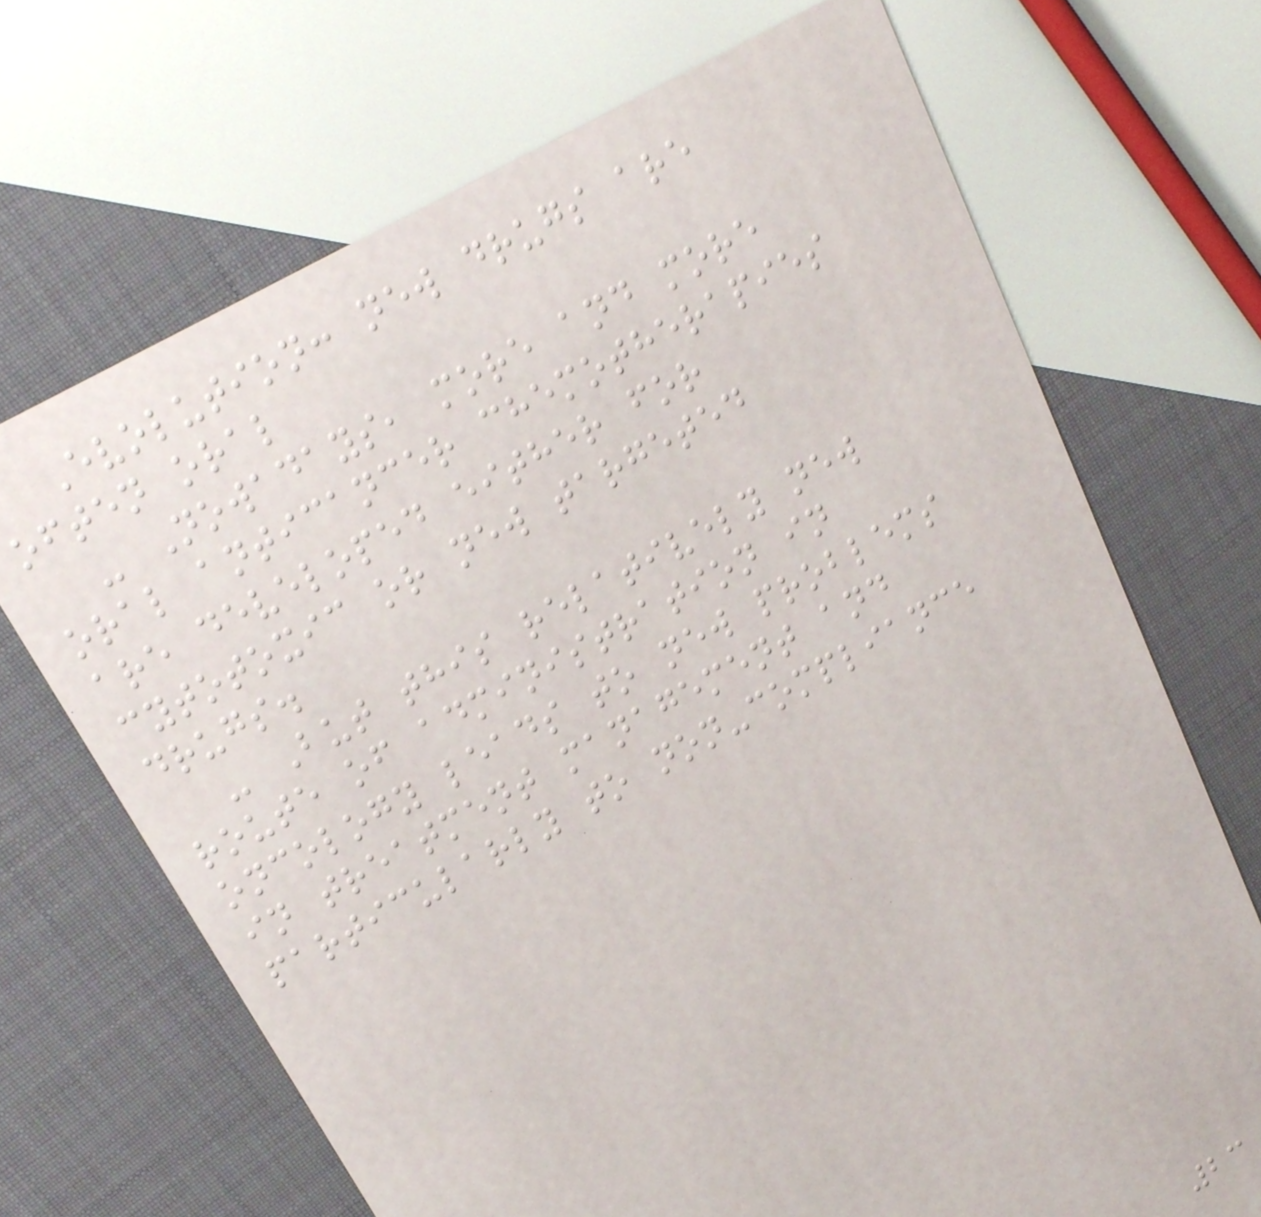Evolution: new drugs are
often oral
- Nowadays, more and more
oral anticancer chemotherapies
are developed either for
cytotoxic or new targeted
drugs.
- But this relatively new
route of administration in
oncology leads to new problems
in treatment management and
particularly to non-compliance
23
